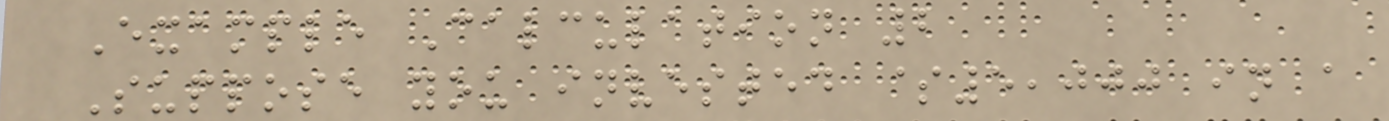Example Calculation 2
Suppose you invested $5,000 in a
